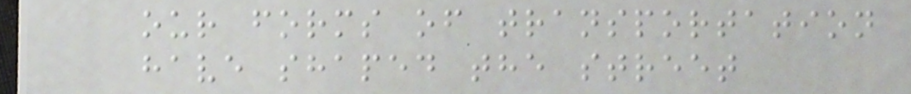our forms of transportation
have shaped the street
